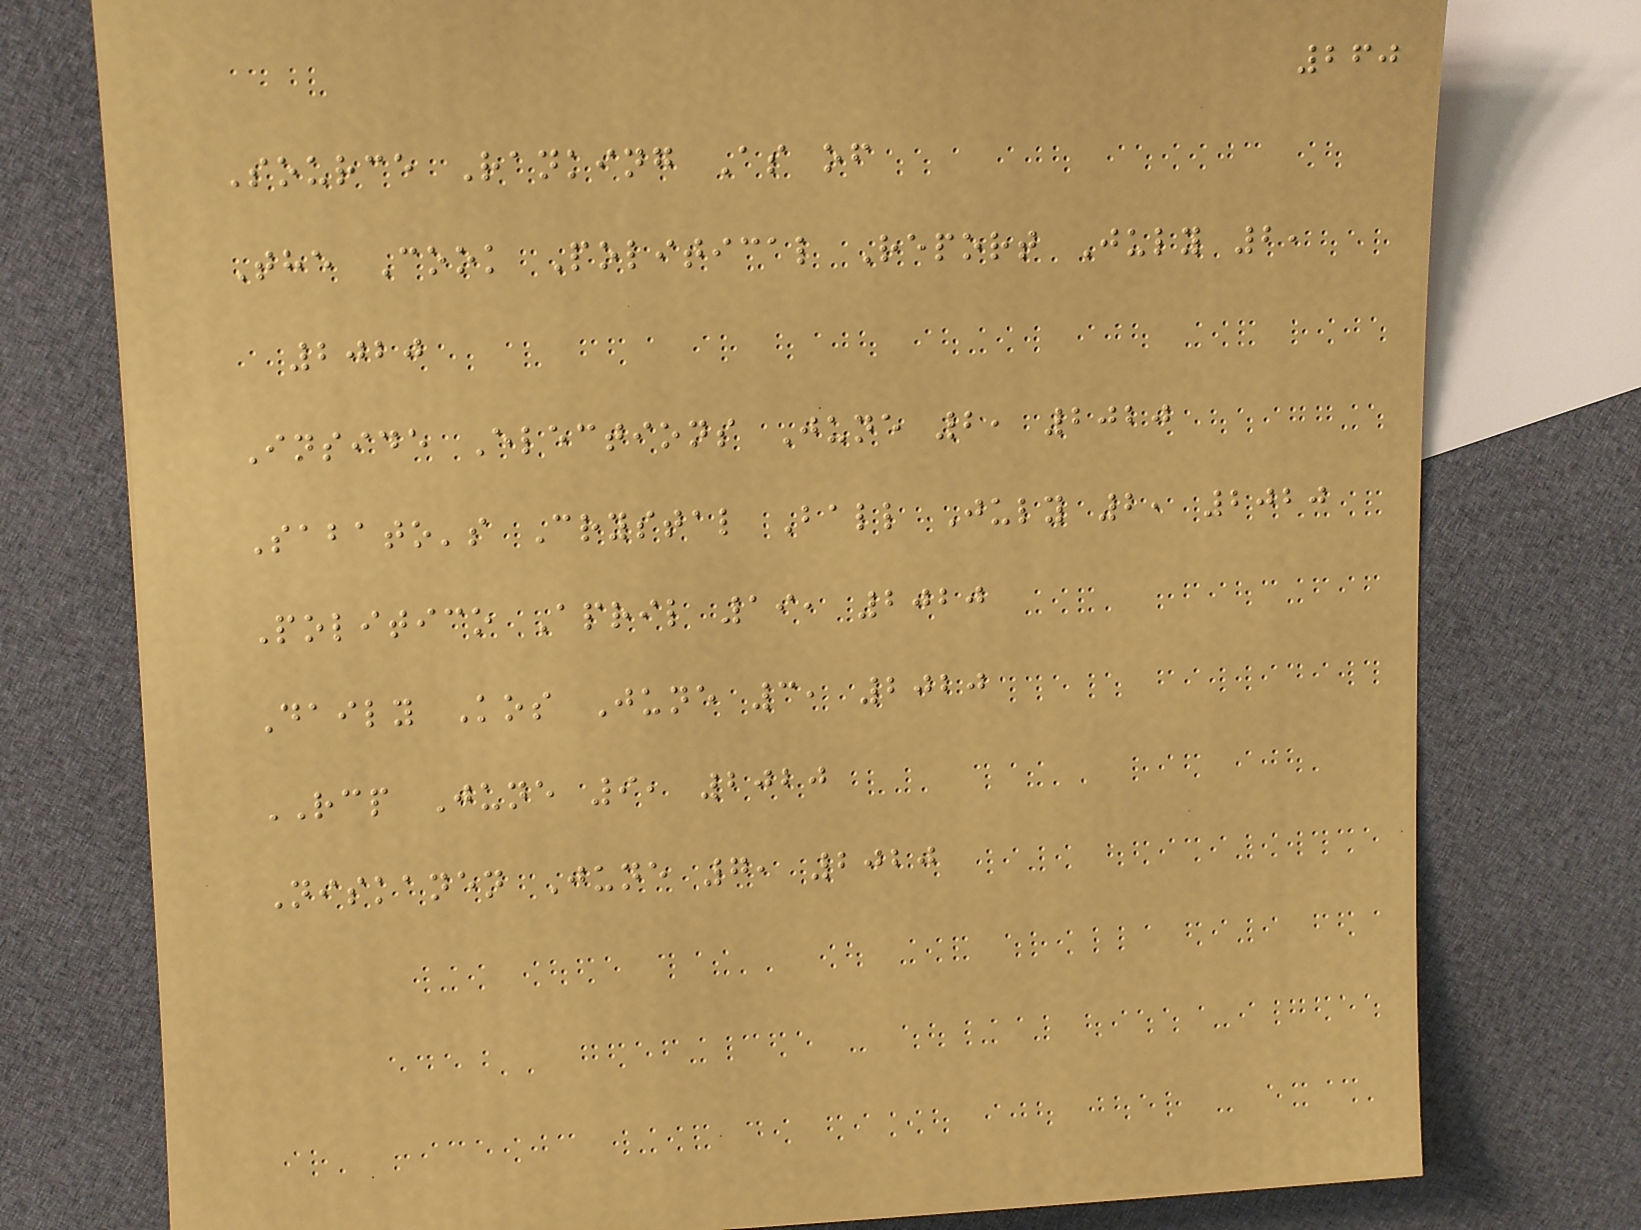260
Source Ranking As of
The Cook Political Report July 2,
2020
Inside Elections June 2, 2020
Sabato's Crystal Ball July 2, 2020
Politico April 19, 2020
Daily Kos June 3, 2020
RCP June 9, 2020
Niskanen June 7, 2020
